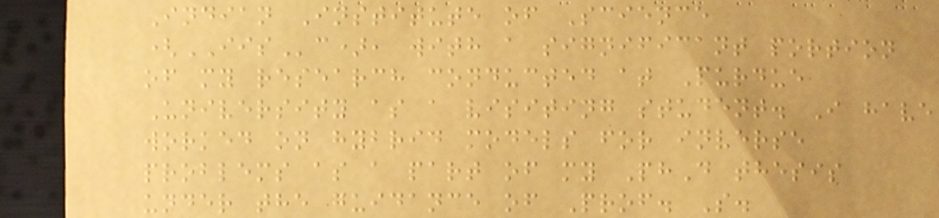Indian Institute of Science
(IISc), with a significant portion
of my research conducted at Purdue
University as a visiting student. I have
worked on hybrid models for inverse
problems as a part of my PhD thesis
under the guidance of Prof. S.
